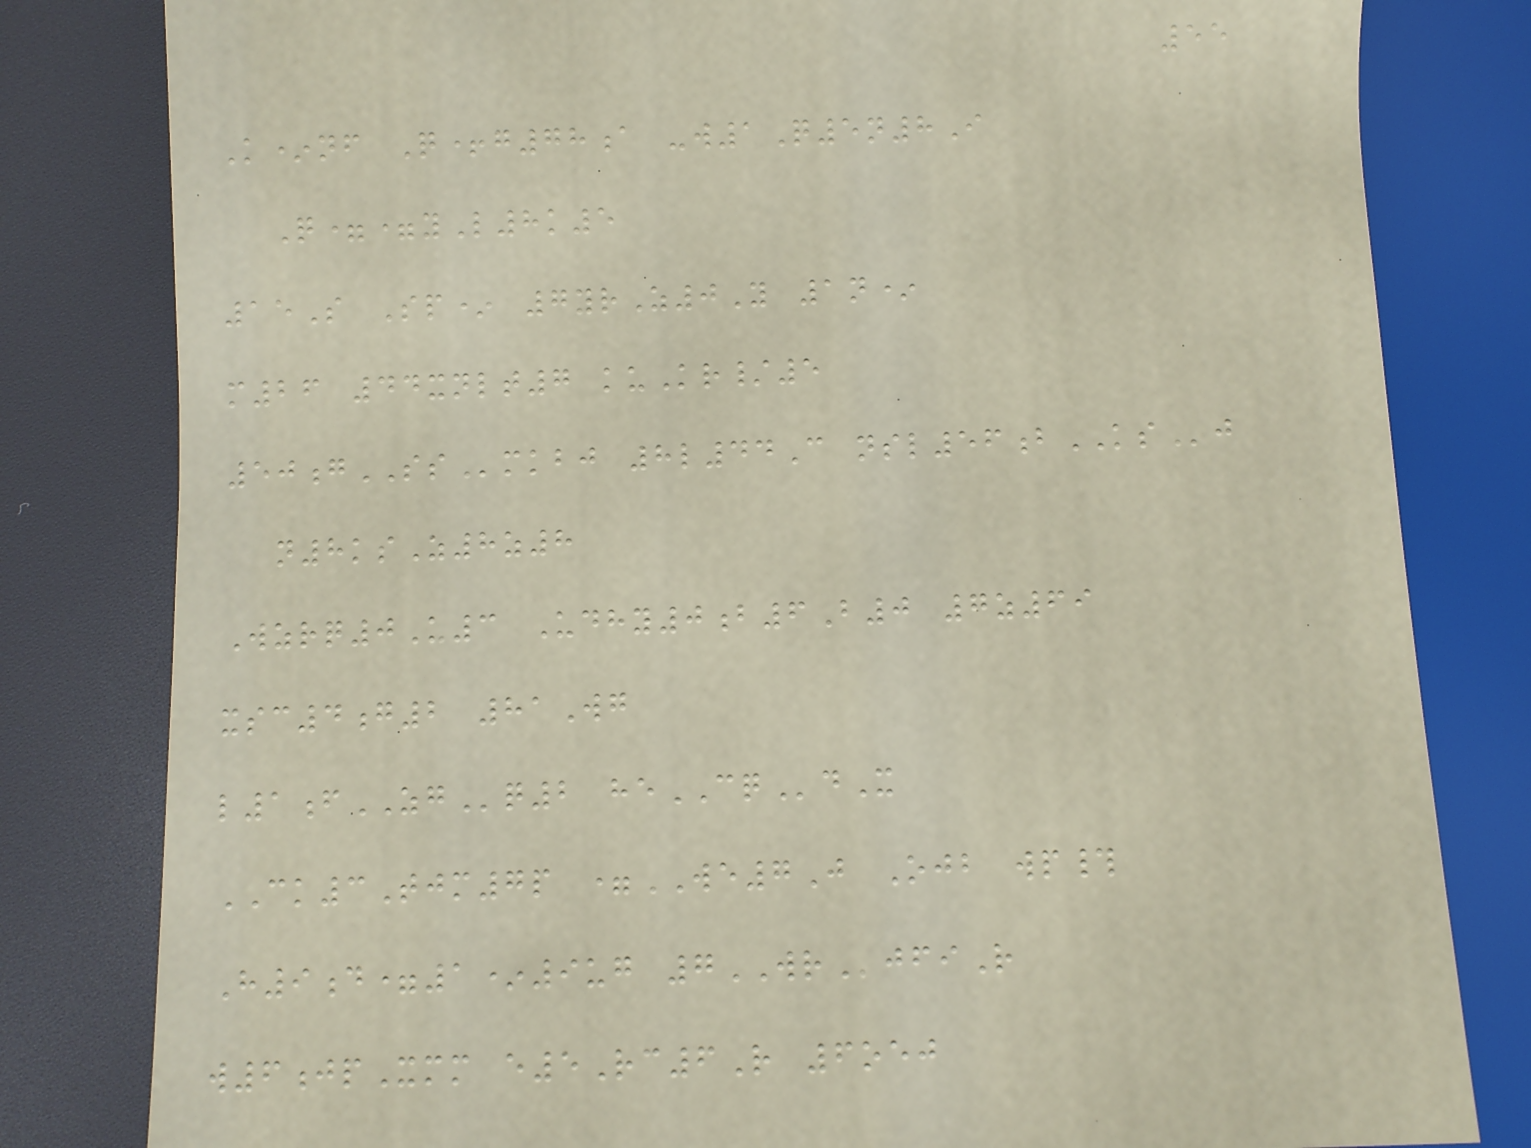55
K*nf Q+g78a -w1Q5n8I
Q==yL8k5
15S Sp* 7yrZ0Y 1n*
m26 44xnlt7 kuKr/5
50gSSmkbj 8l44C nsl56bKSj
n8ksZ8z8
Wzrq0U3 Udhy0b6B0 7z69
xsc4g2 81Wg
l1fZGq2 heCQdX
CK3Tjm7p =WE7J Ojb wp#
H9d=1*9ug 7WRjfiR
w6jpXmm e5Rc6R 6oej
